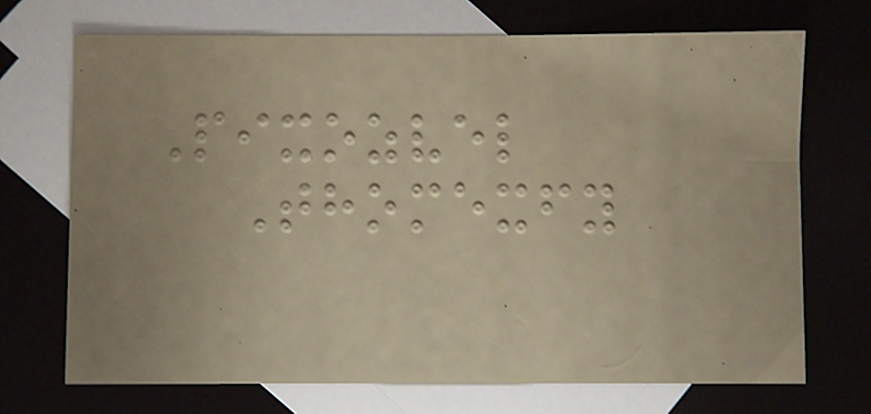Pixozvel
Thomexfy
